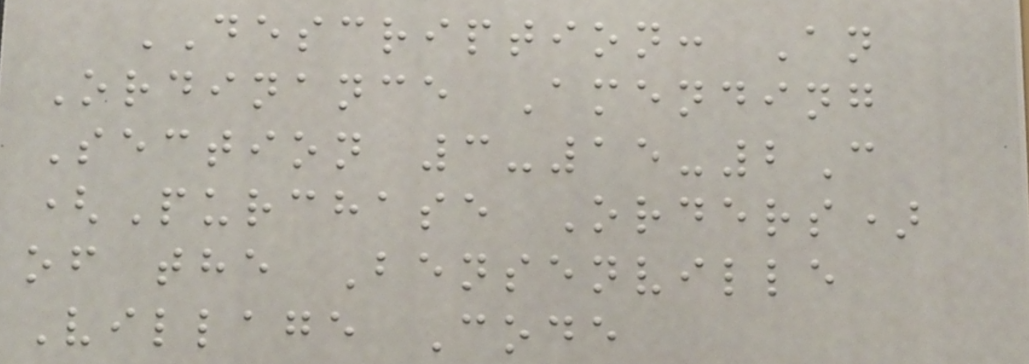DESCRIPTION: An
Ordinance Amending
Section 3-15-2C
(Purchase Orders)
of the Bensenville
Village Code
